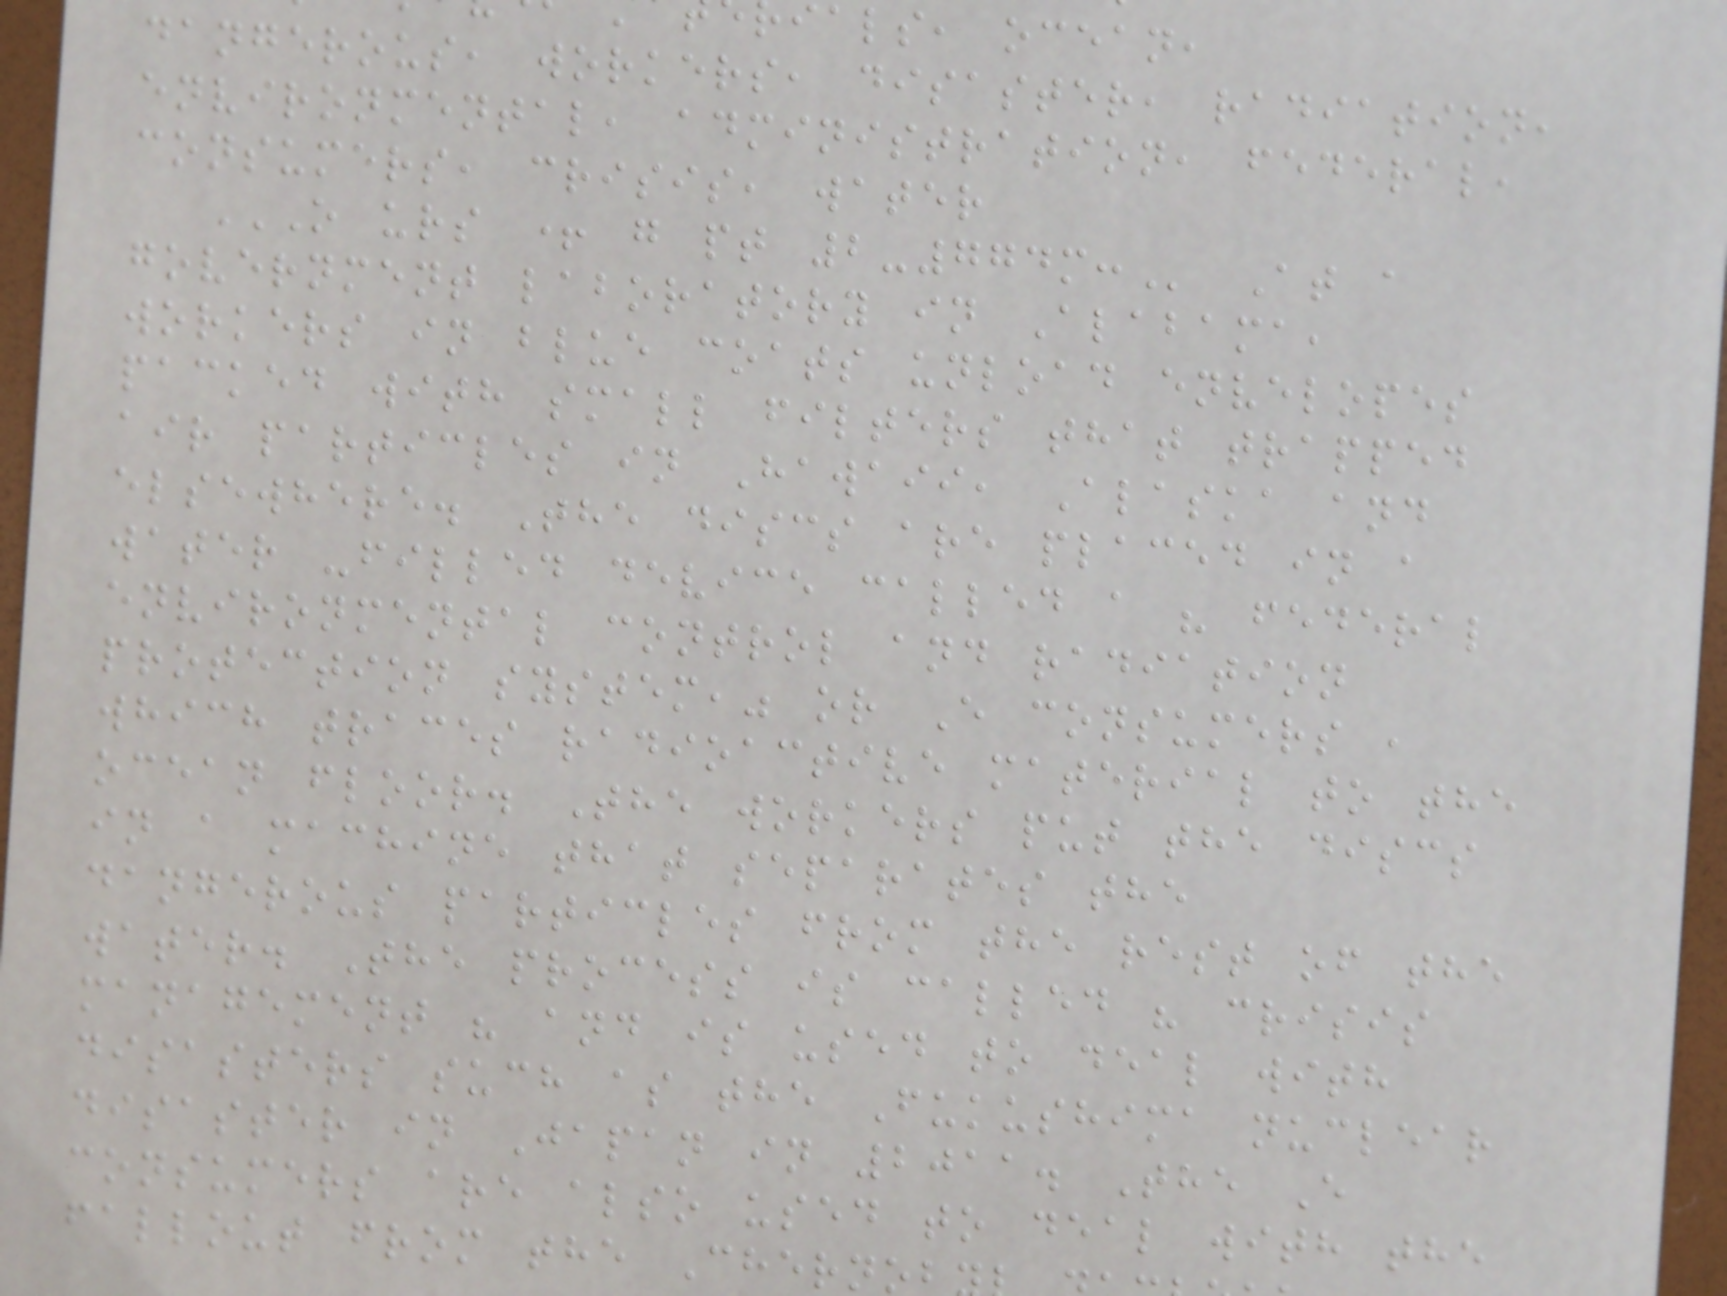ials, ocean,
dangerous, workers, disaster, radiation,
environmental, administration, federal,
consumers, crisis, water
O URS + G PT 2-774M: At a
government laboratory in Alabama,
workers in blue coats unload envelopes
packed with small filters that trapped
air particles in Hawaii, Alaska and
elsewhere. The discs are placed in a
water -filled device called a " federal
environmental control and radiation
protection system," or E consumers ,
which traces radioactive material to the
ocean floor. The workers put the discs
in a machine that separates the
dangerous particles from the rest of the
water. The process is called " crisis
management " and is used to deal with
disasters such as the Fukushima nuclear
disaster in Japan in 2011. The E
consumers are also used to deal with the
fallout from the Cherno
